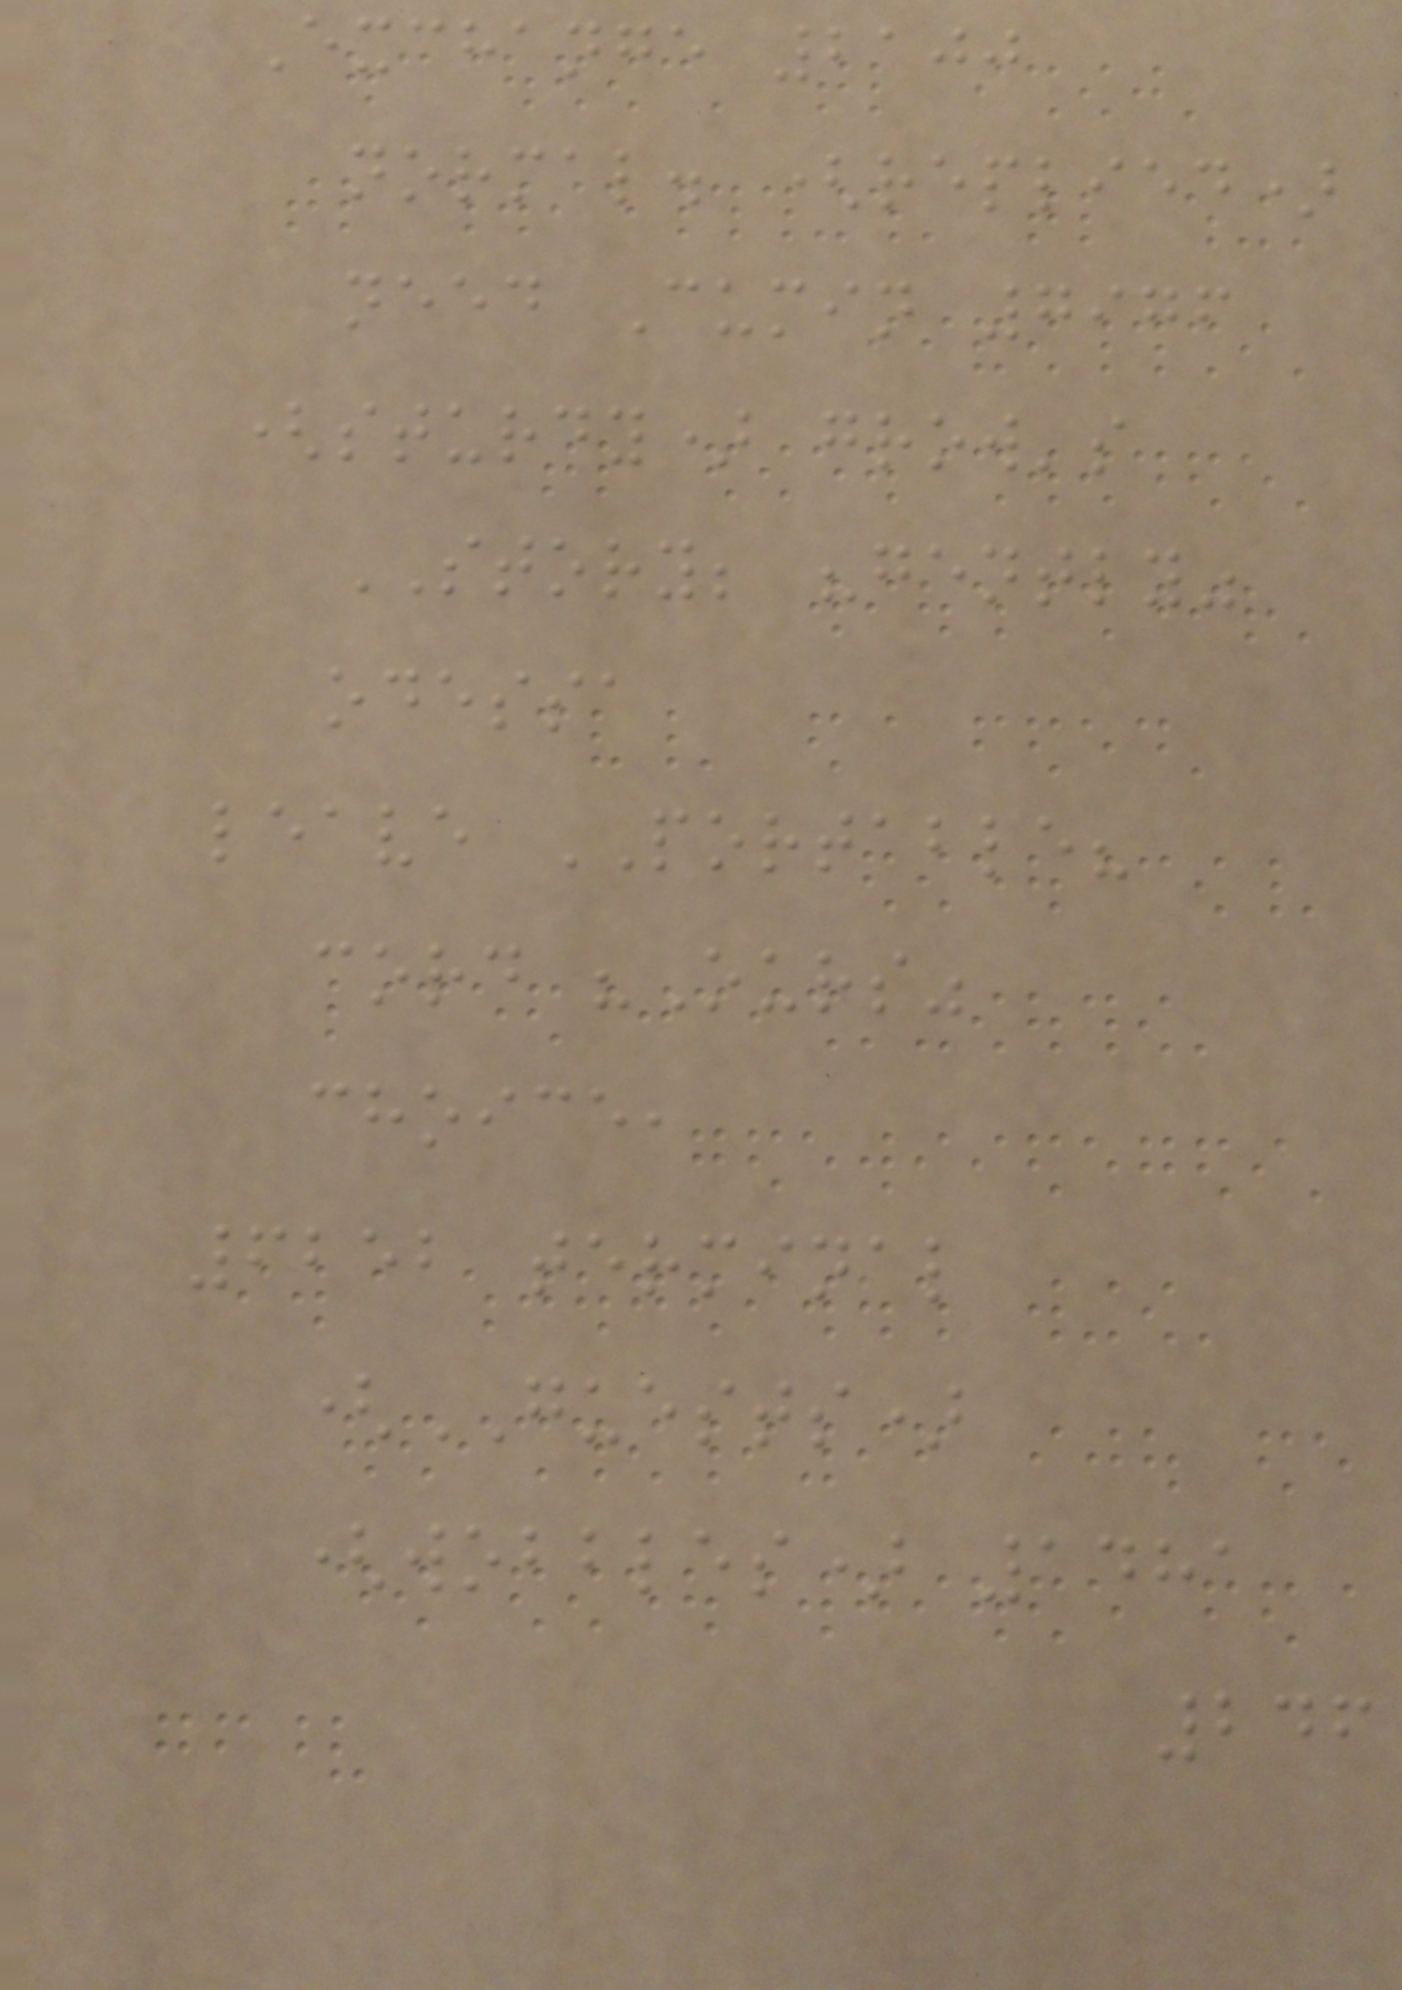Exchange 2100
normal. (replied)
need Cumin 7976
(sturdy) grow's
STORY; "gently"
odessa
leave PORTABLE?
cord "Ours"
choice,
6252 terminal
(GUESTS)
(wobbles) 1481
246
